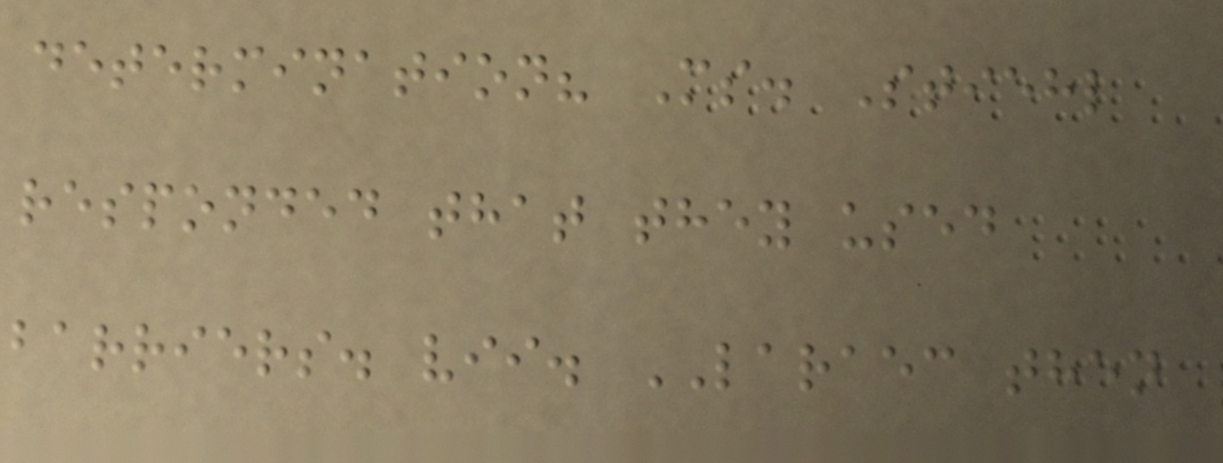determination? Ms. Stiehl
responded that they used
barriers. vii. LARAEC then
